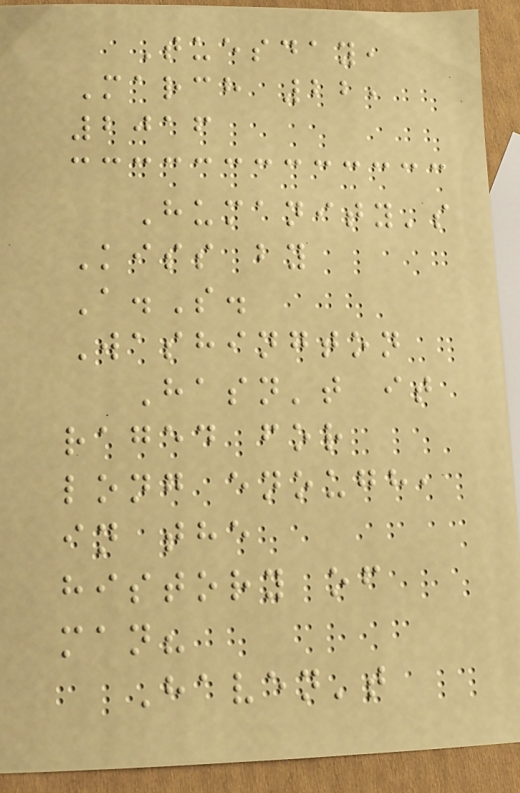Tuesday,
March 22,
2016
Humanity's
Kiss by
A.S.
Washington
Hasn't it
raged for
long enough,
in the
history of
man?
Haven't
